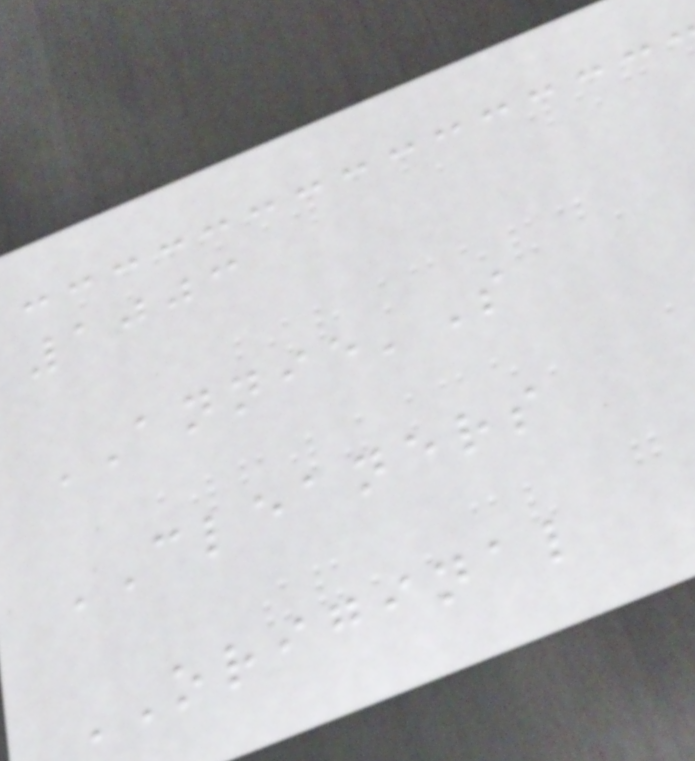1003
ANNIE'S
CLEANERS
ORIGINAL
